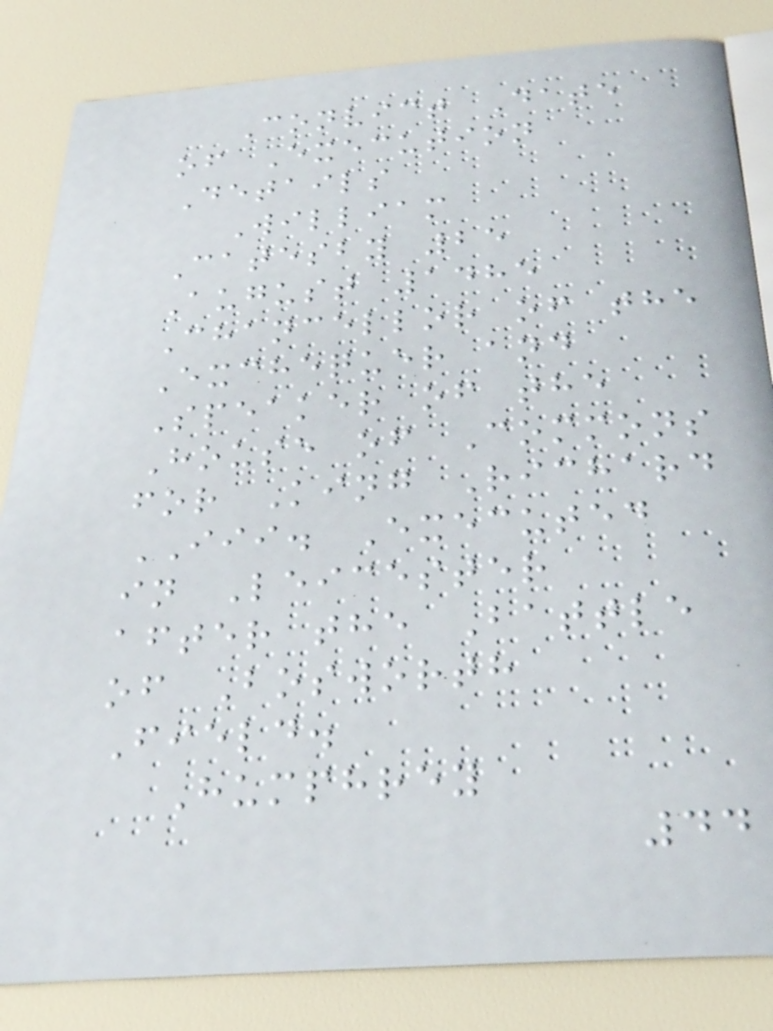Convict Date
of Execution
Details
William
Catesby 25
August 1485
Chancellor of the
Exchequer and
Speaker of the
House of Commons
for King Richard
III. Executed
in Leicester
after the Battle
of Bosworth
Field.
Humphrey
44
